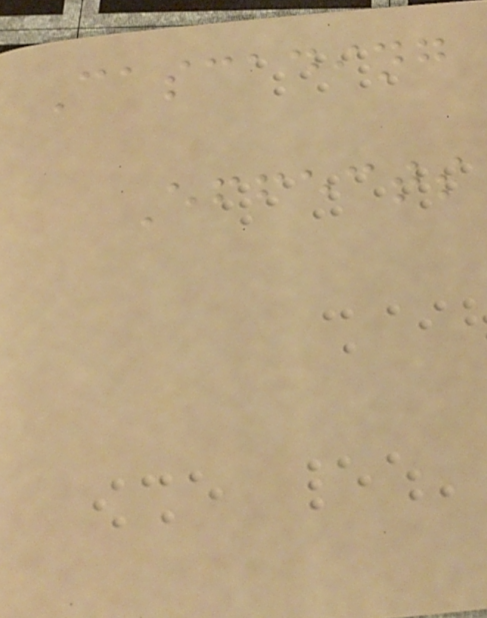Cascading
Effects
